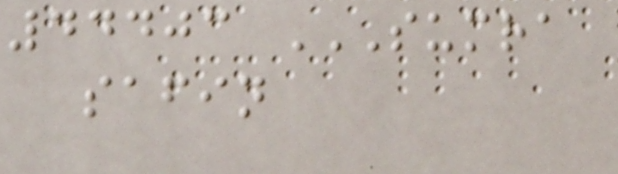44403 SUMRA
SAFIN
